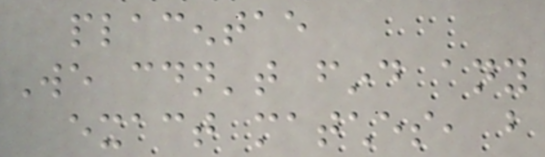placentae
We couldn't find any
exact matches, but
